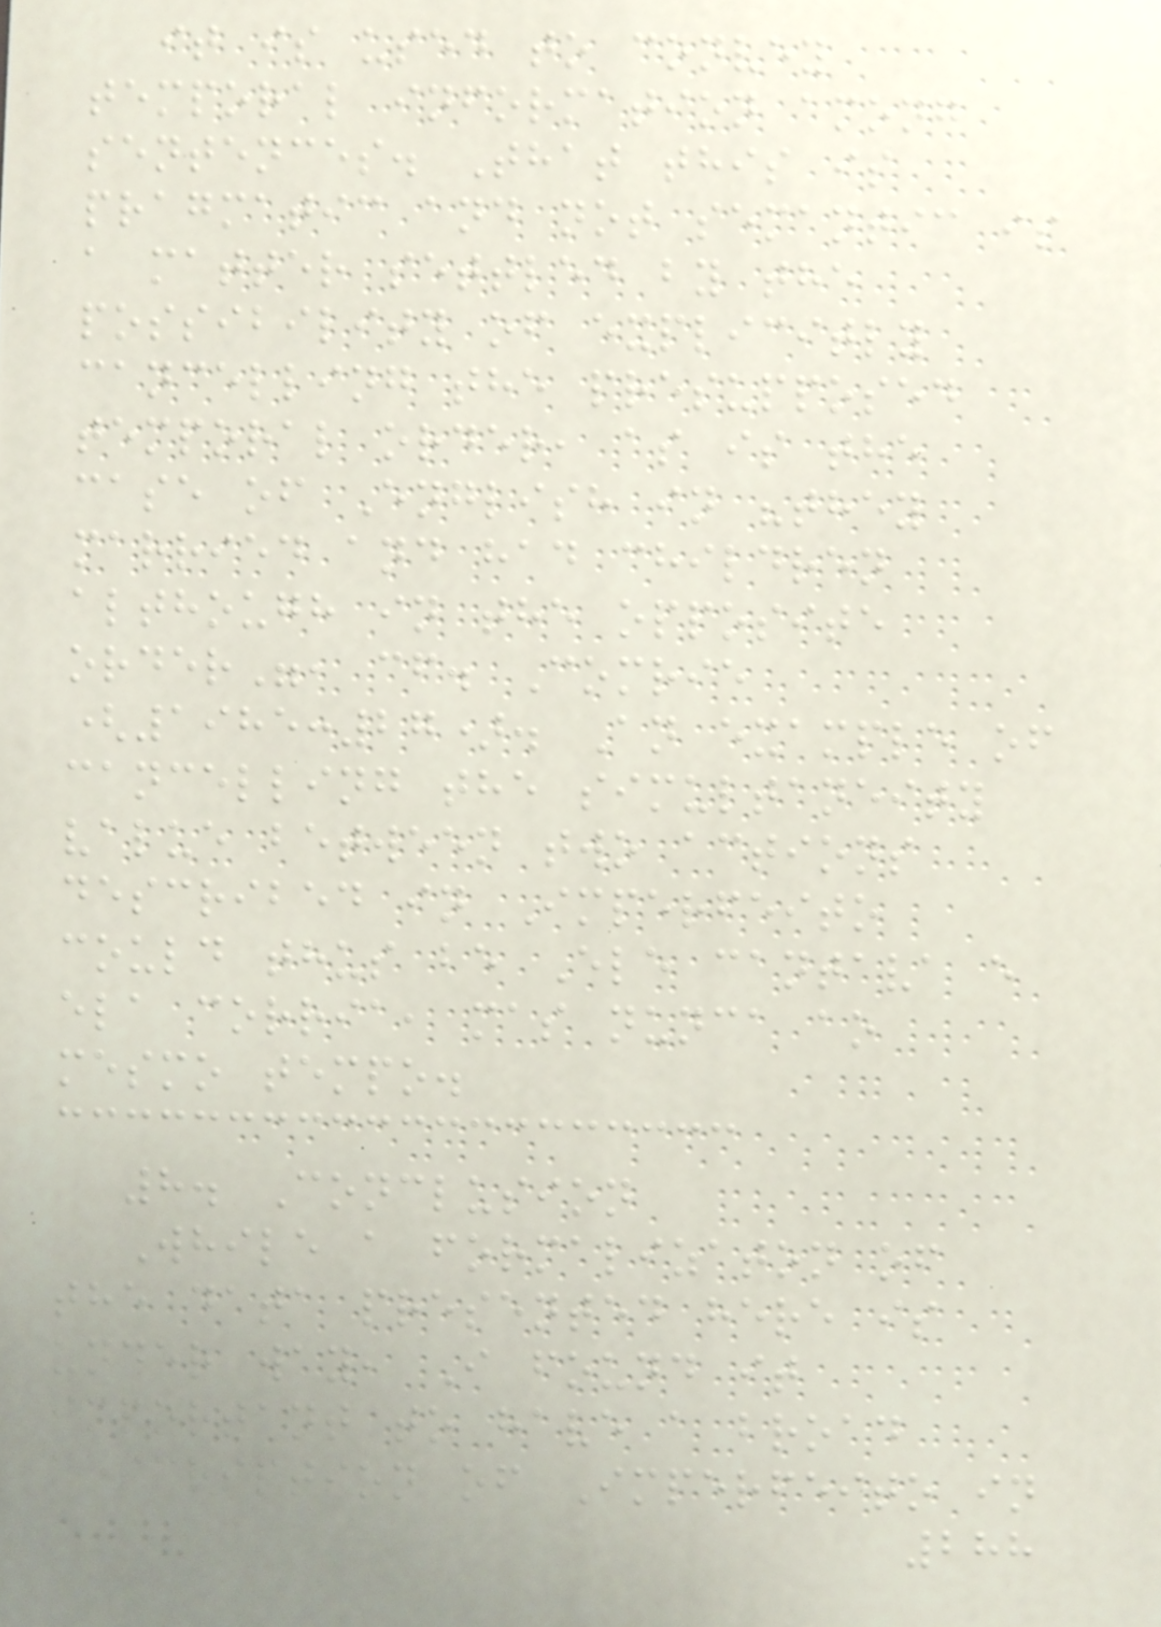it is used to convey
temporal information among
sentences. That this is
pragmatic and not semantic is
a matter settled by the
possibility of explicitly
cancelling the presupposed
temporal order, as is the
case of English in "they
married and had children
although in the opposite
order", cf. Comrie
(1985:27). An example of
cancelling the simultaneity
value between two actions
described in Imperfeito
could thus be Ele cantava e
ela corria, mas nunca ao
mesmo tempo.
8. Conclusion
While a formalizaton of
the data presented here is
under way, I found it
important to have a broad
description of Imperfeito in
288
